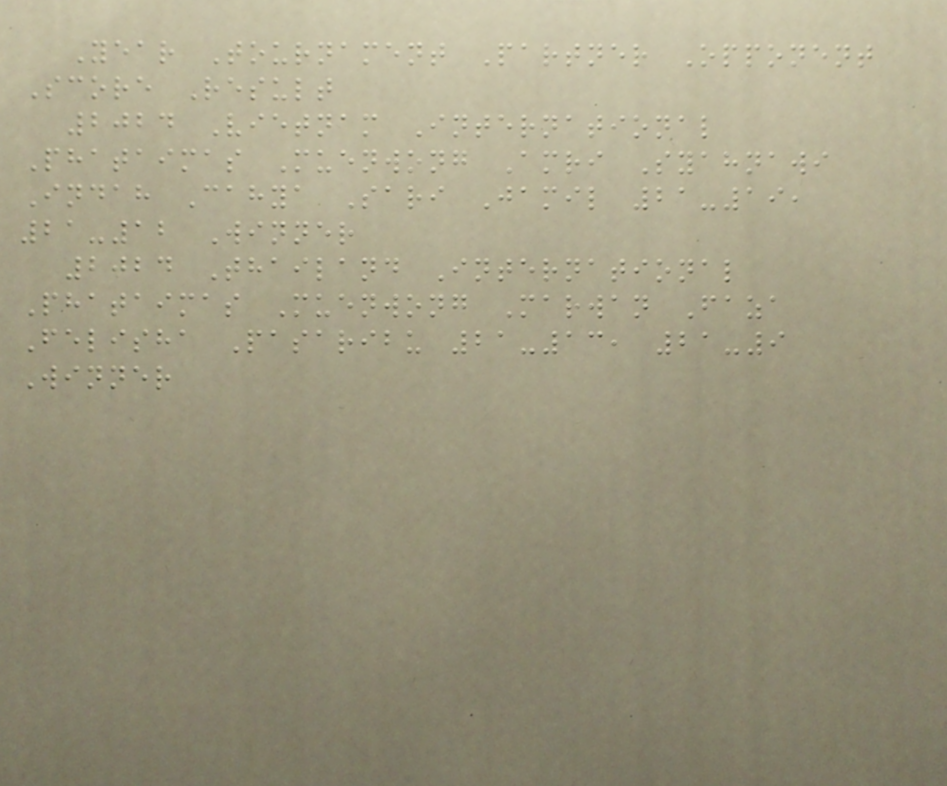Year Tournament Partner Opponent
Score Result
2024 Vietnam International
Phataimas Muenwong Amri Syahnawi
Indah Cahya Sari Jamil 21-19,
21-12 Winner
2024 Thailand International
Phataimas Muenwong Marwan Faza
Felisha Pasaribu 21-13, 21-9
Winner
